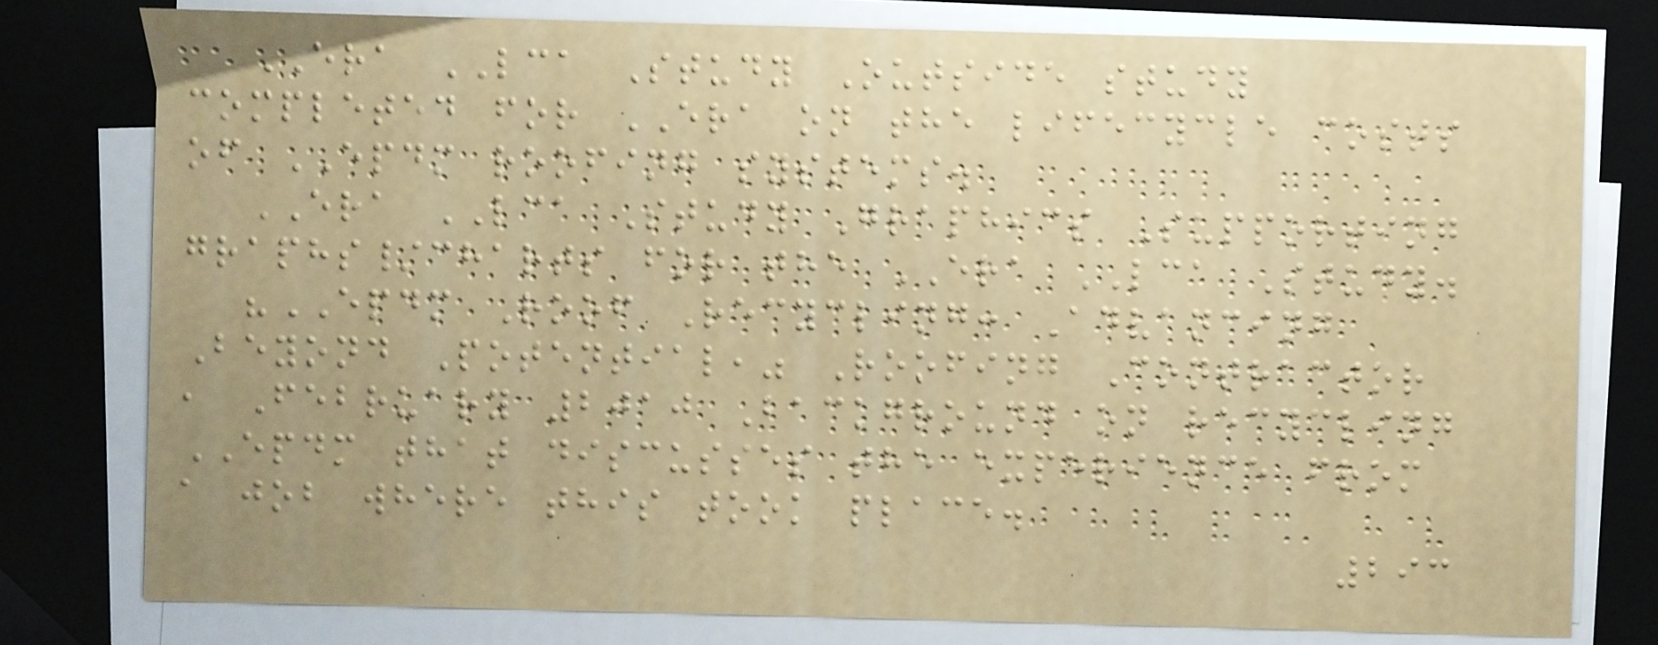ERA LCA Study Outside study
completed for ERA on the lifecycle costs
of EPDM roofing systems.
ERA LCA Study Graphics Supporting
graphs/charts for the ERA LCA Study.
"EPDM Roof Recycling: Advancing
Beyond Potential," Roofing Contractor
, February 2010 Background on recycling
EPDM that discusses the experience from
a job where this took place.
293
